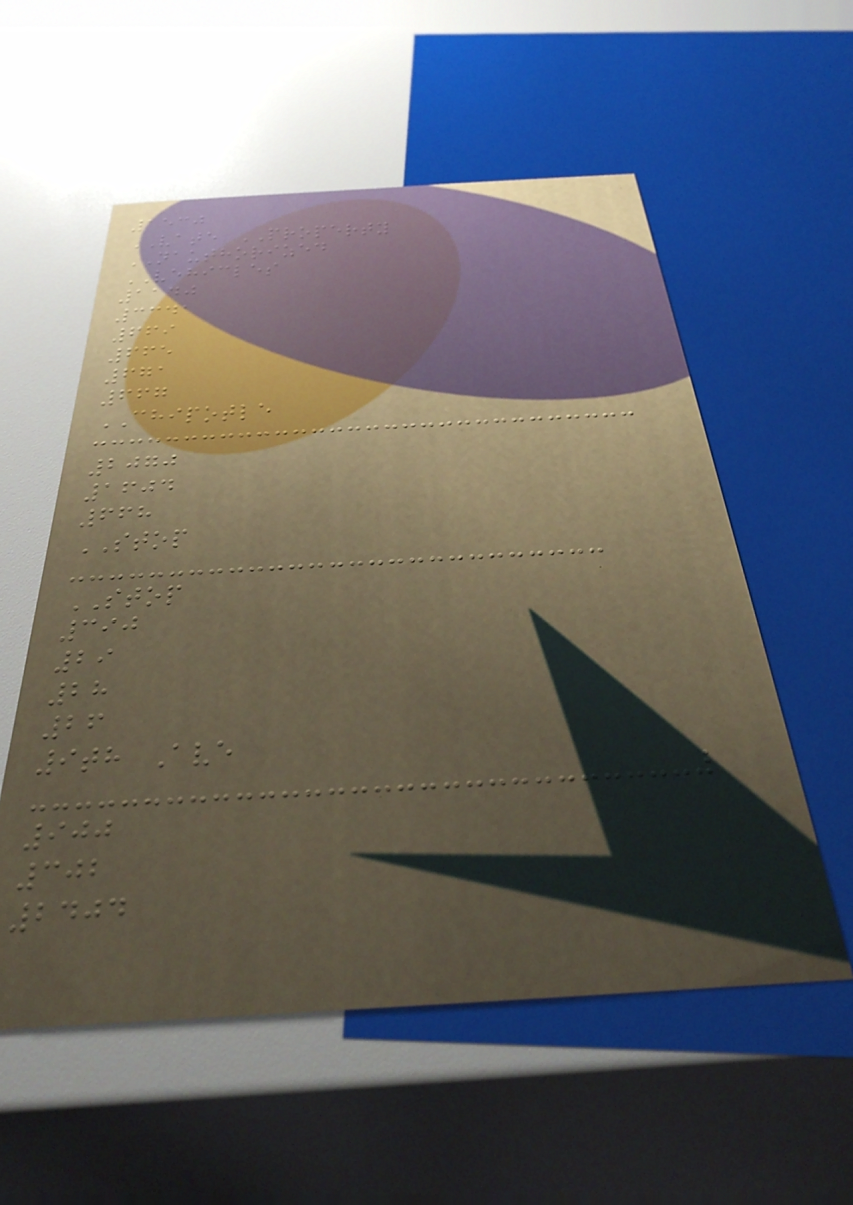1530
VATE PROPERTY
NAUTHORIZED
VEHICLES
1140
3341
669
665
671
667
CHIPOTLE
2070
1604
668
STOP
STOP
390
29
28
26
9th Ave
900
302
2404
